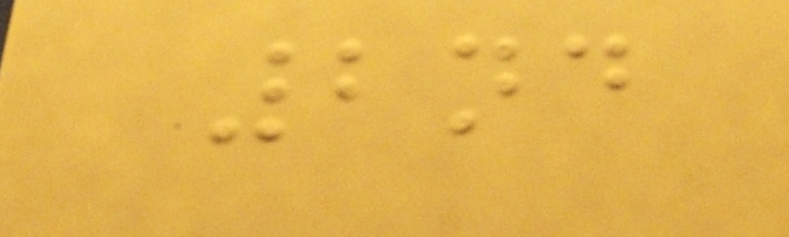2nd
